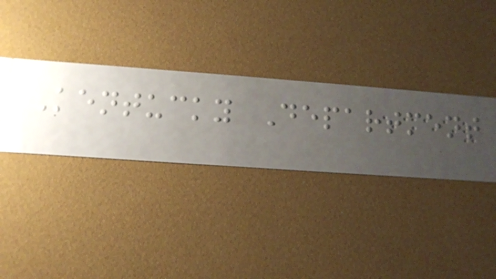Kentucky Department
